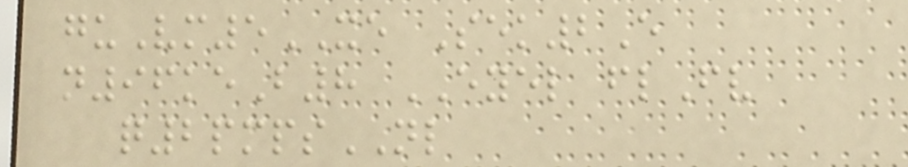guVm5XE Sek2E
n96keB8 EYEL flFv
q2pmpsNL
